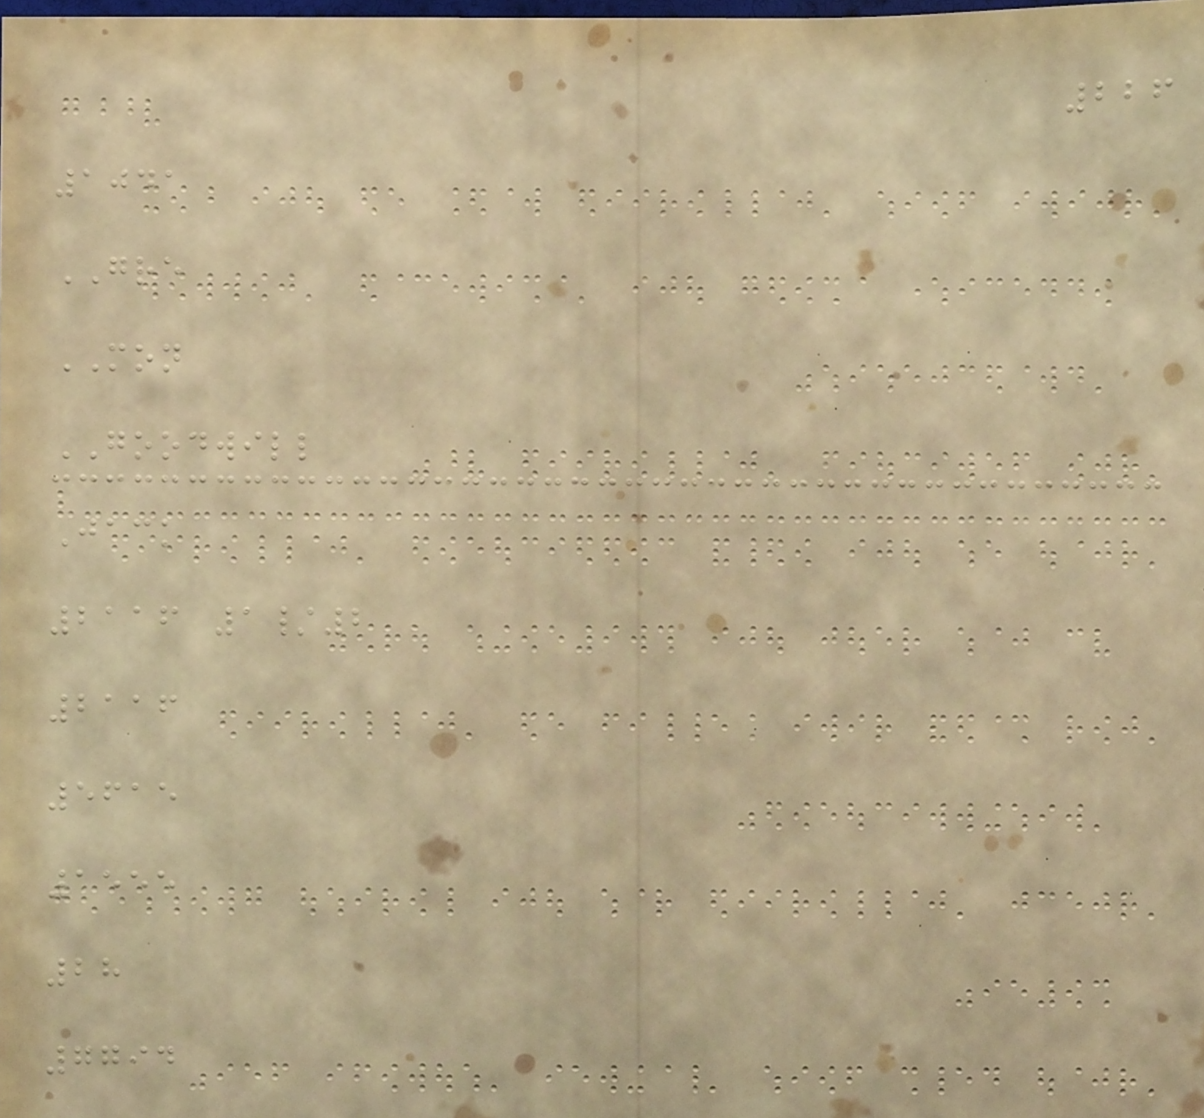226
1041
GRE
MON
GOODWILL
Jack
2116 1/2
2116
5615
1555
28
7794
